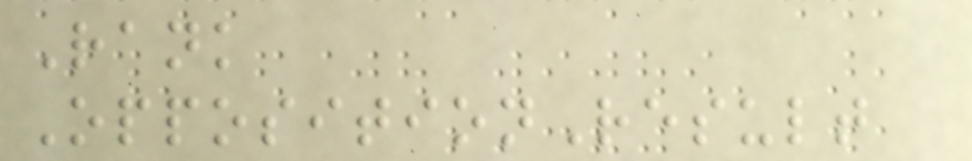Rank
OppositionResult
